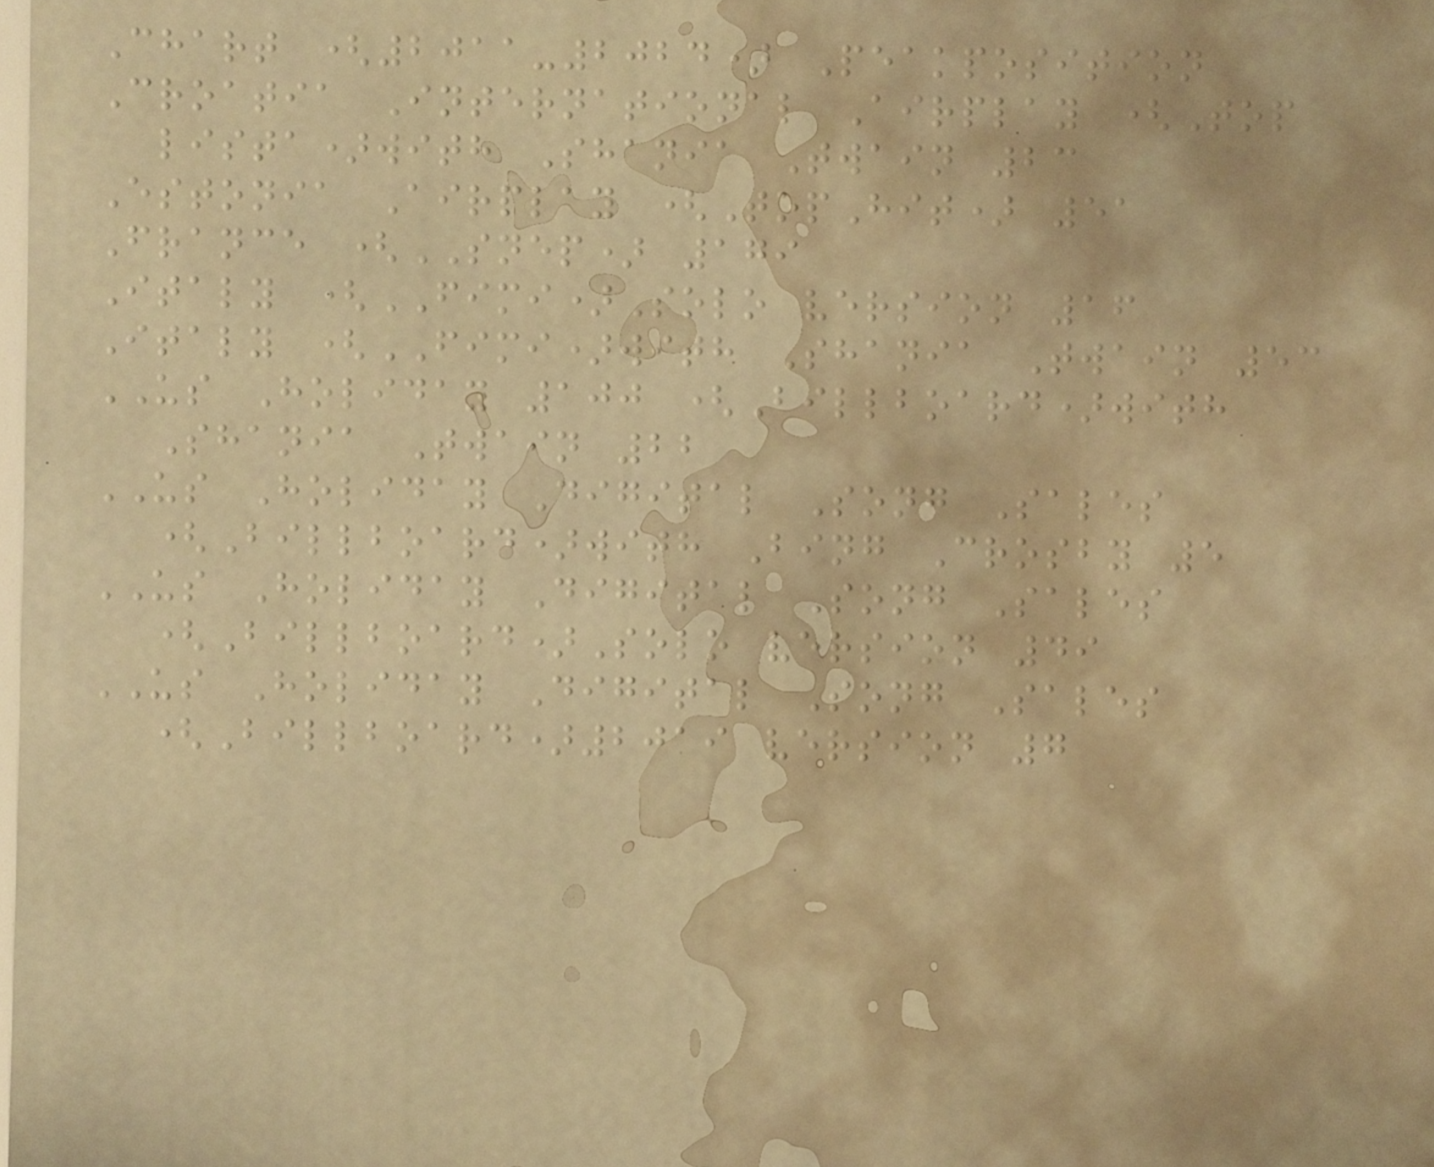Chart (2011-2024) Peakposition
Croatia International Airplay (Top
lista)with Shania Twain 23
Estonia Airplay (TopHit) 51
France (SNEP) 179
Italy (FIMI)Solo version 16
Italy (FIMI)with Shania Twain 53
US Holiday 100 (Billboard)with
Shania Twain 22
US Holiday Digital Song Sales
(Billboard)with Bing Crosby 5
US Holiday Digital Song Sales
(Billboard)Solo version 49
US Holiday Digital Song Sales
(Billboard)2019 version 7
